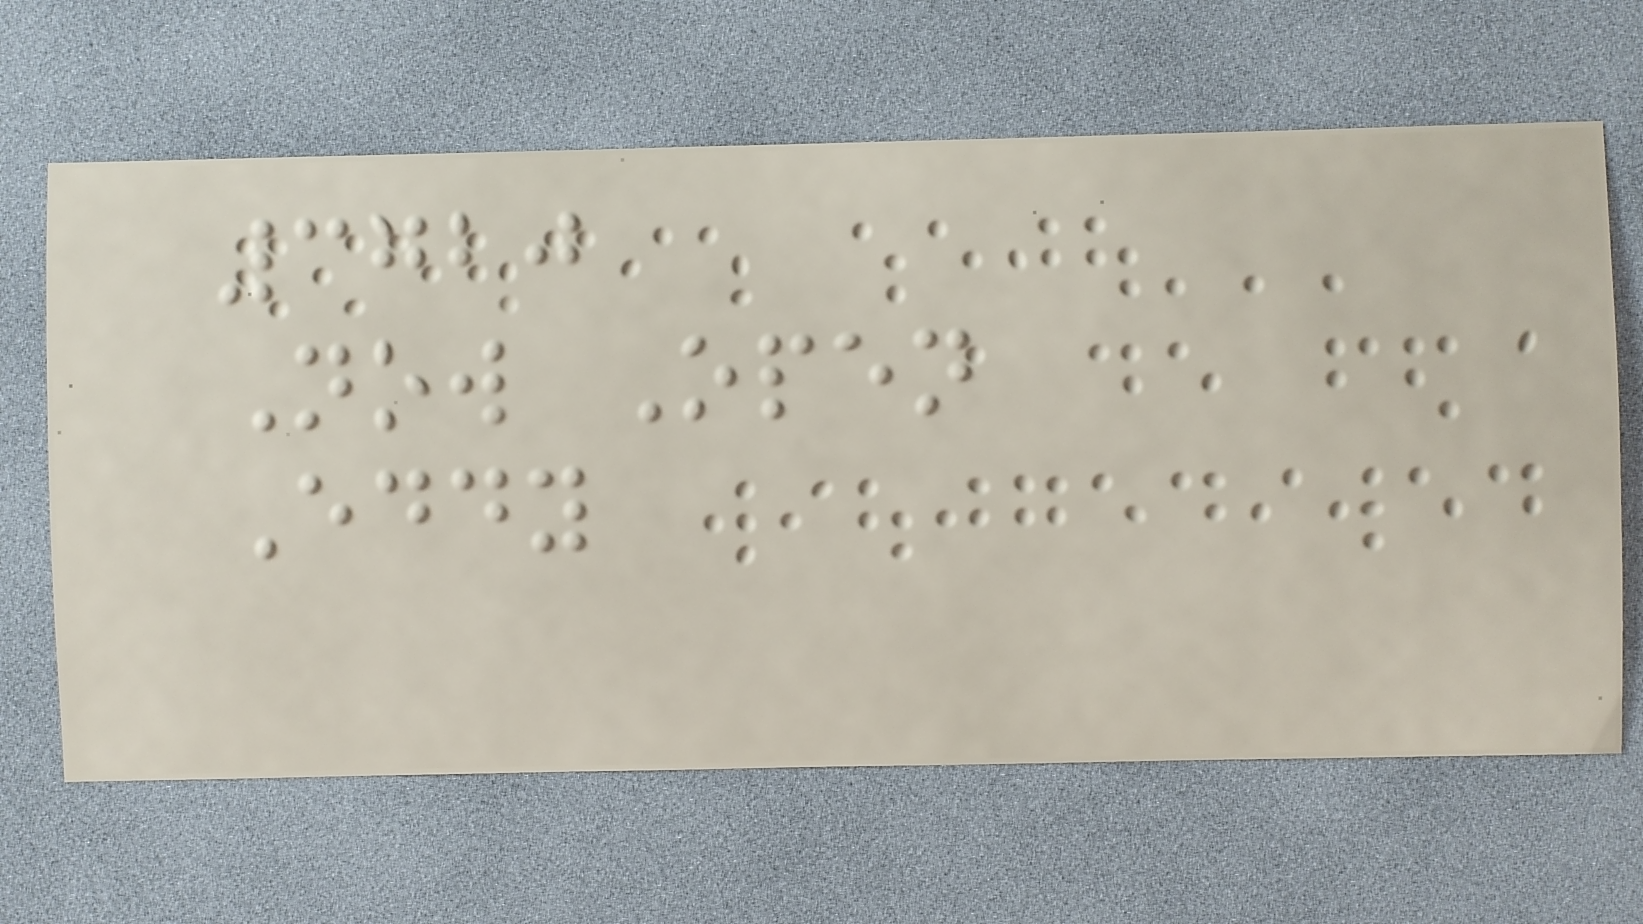3720
Now Open
Eddy
